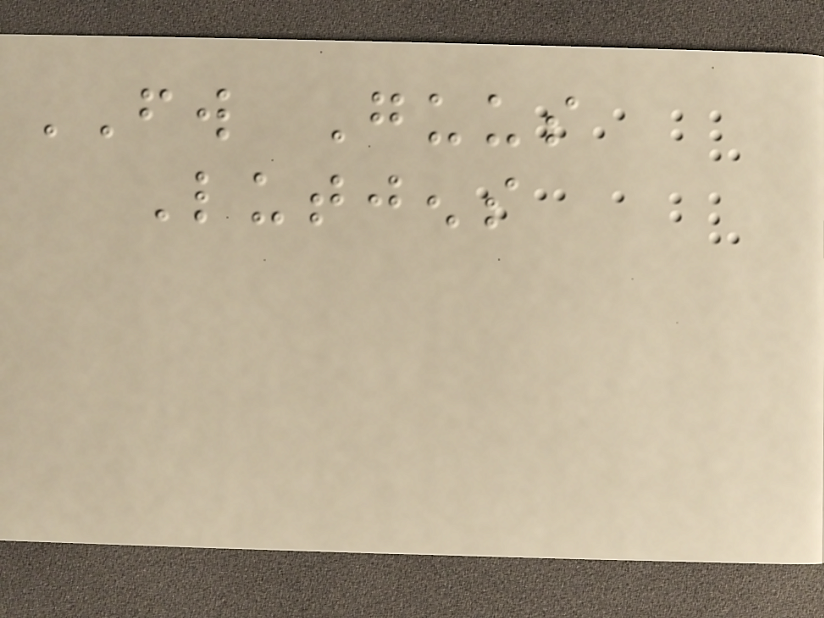FW Guus
Lutjens
